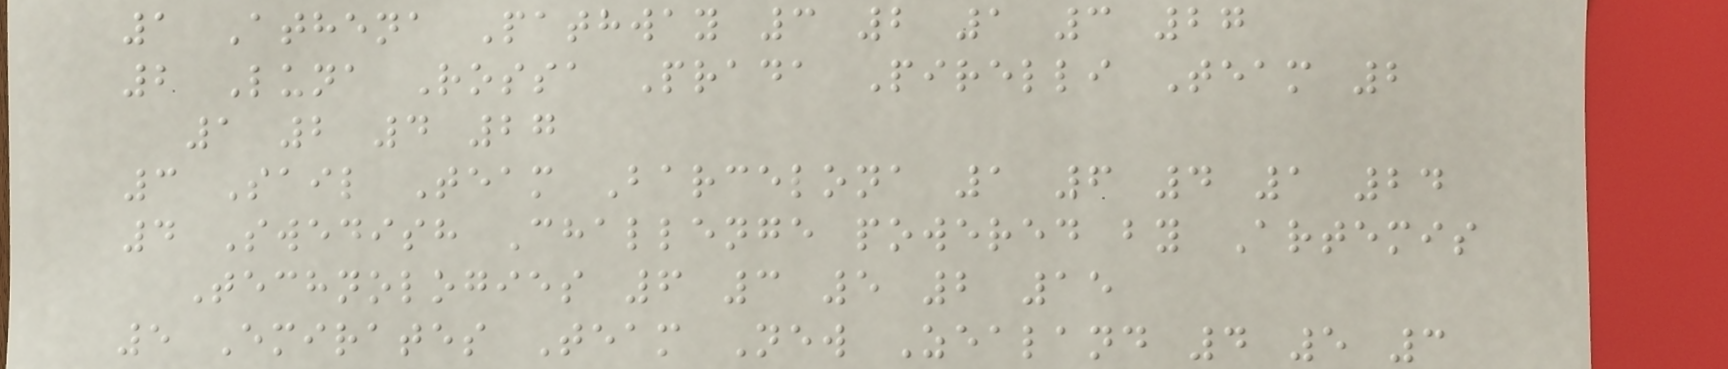1 Athena Pathway 3 2 1 3 27
2 Luna Rossa Prada Pirelli Team 2
1 2 4 27
3 Sail Team Barcelona 1 6 4 1 24
4 Swedish Challenge powered by Artemis
Technologies 6 3 5 2 15
5 Emirates Team New Zealand 4 5 3
